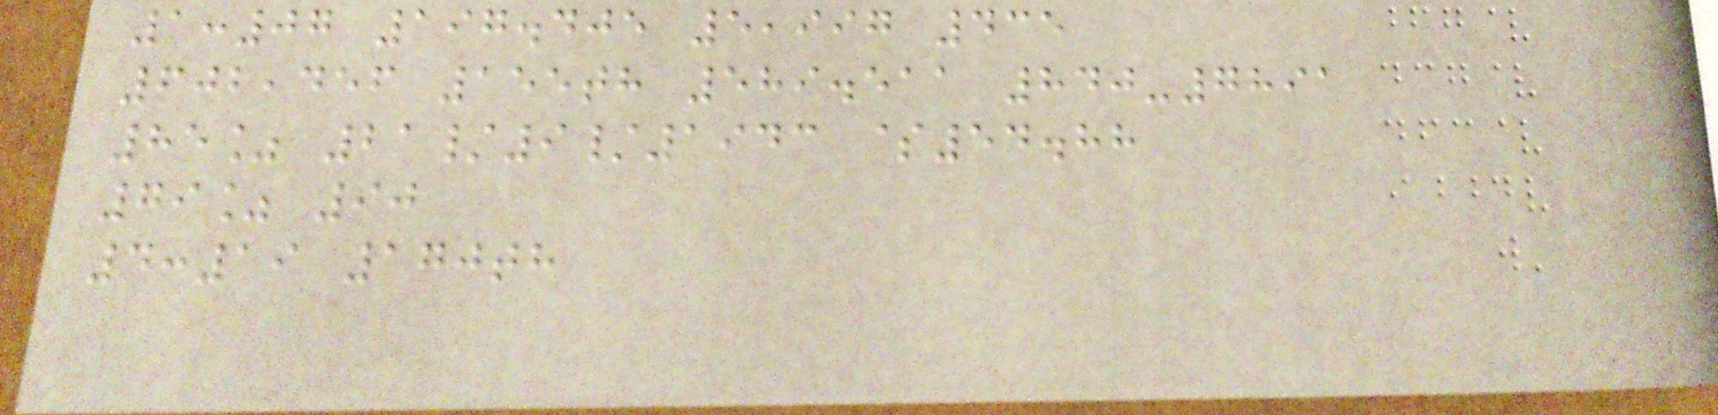1:07 197.405 5,997 435
602,456 155th 589.511 840-7891
85% 21/9/1943 $54.88
79% 90
4:19 170th
